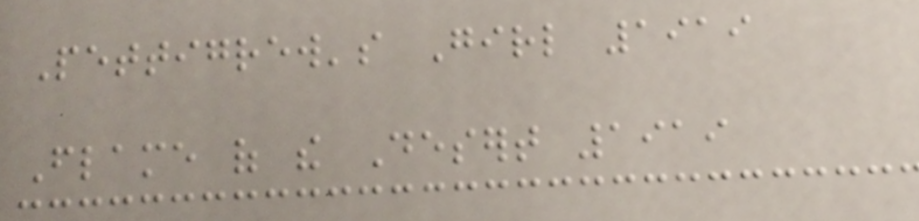Pettigrew's Girl 1919
Flame of the Desert 1919
